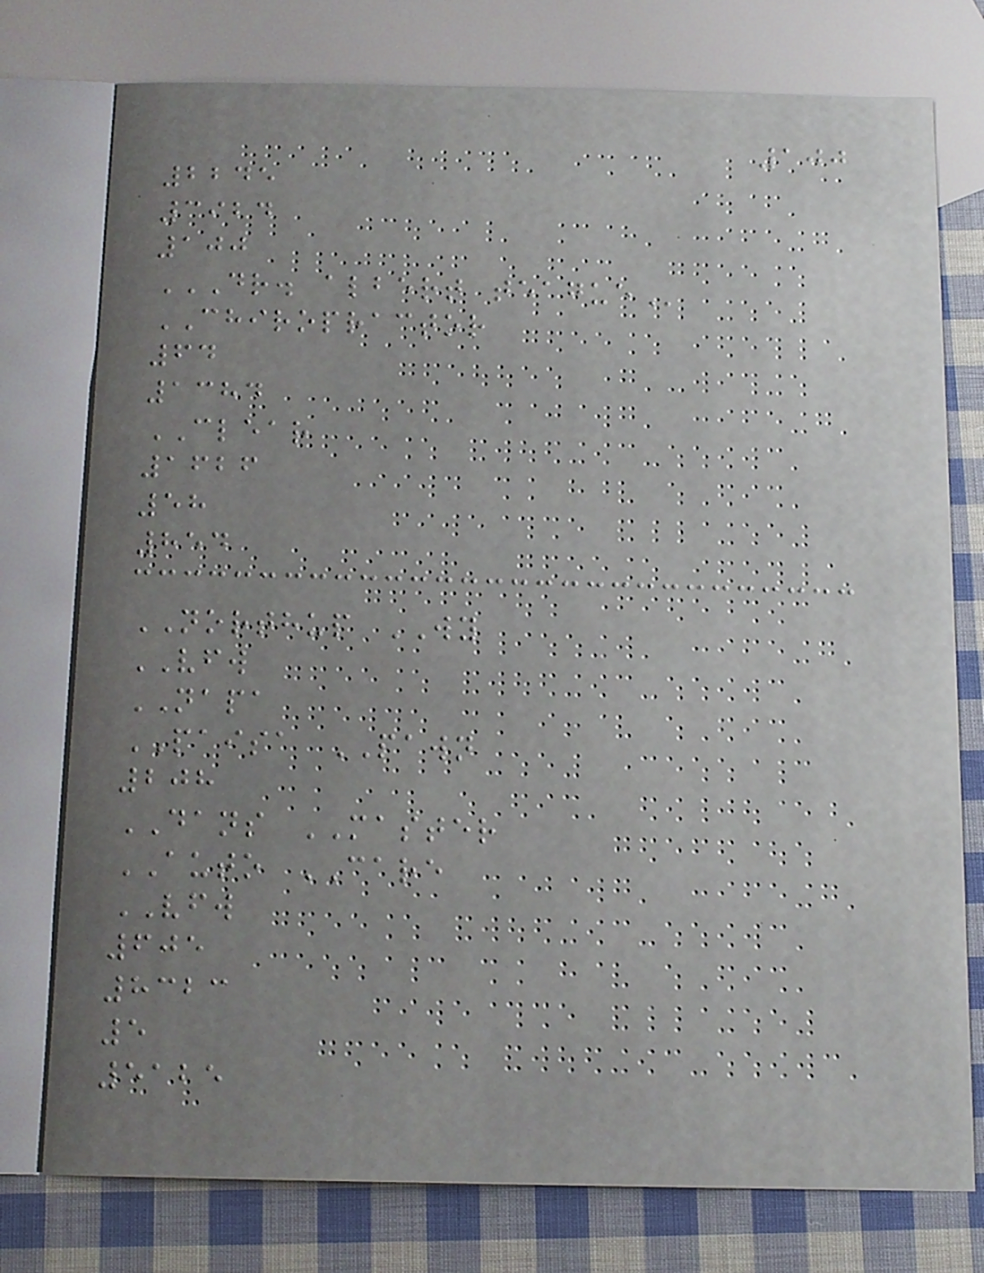100
2245
3924
100
DR. ALBERT TEAGUE
CHIROPRACTOR
64
1384
CLEAR
1626
58
854
NORTHUP WY
VFW
NAPA
PAISA PAWN
208
DANS MASTER
AUTO CARE
VFW
605
8323
5
5125
